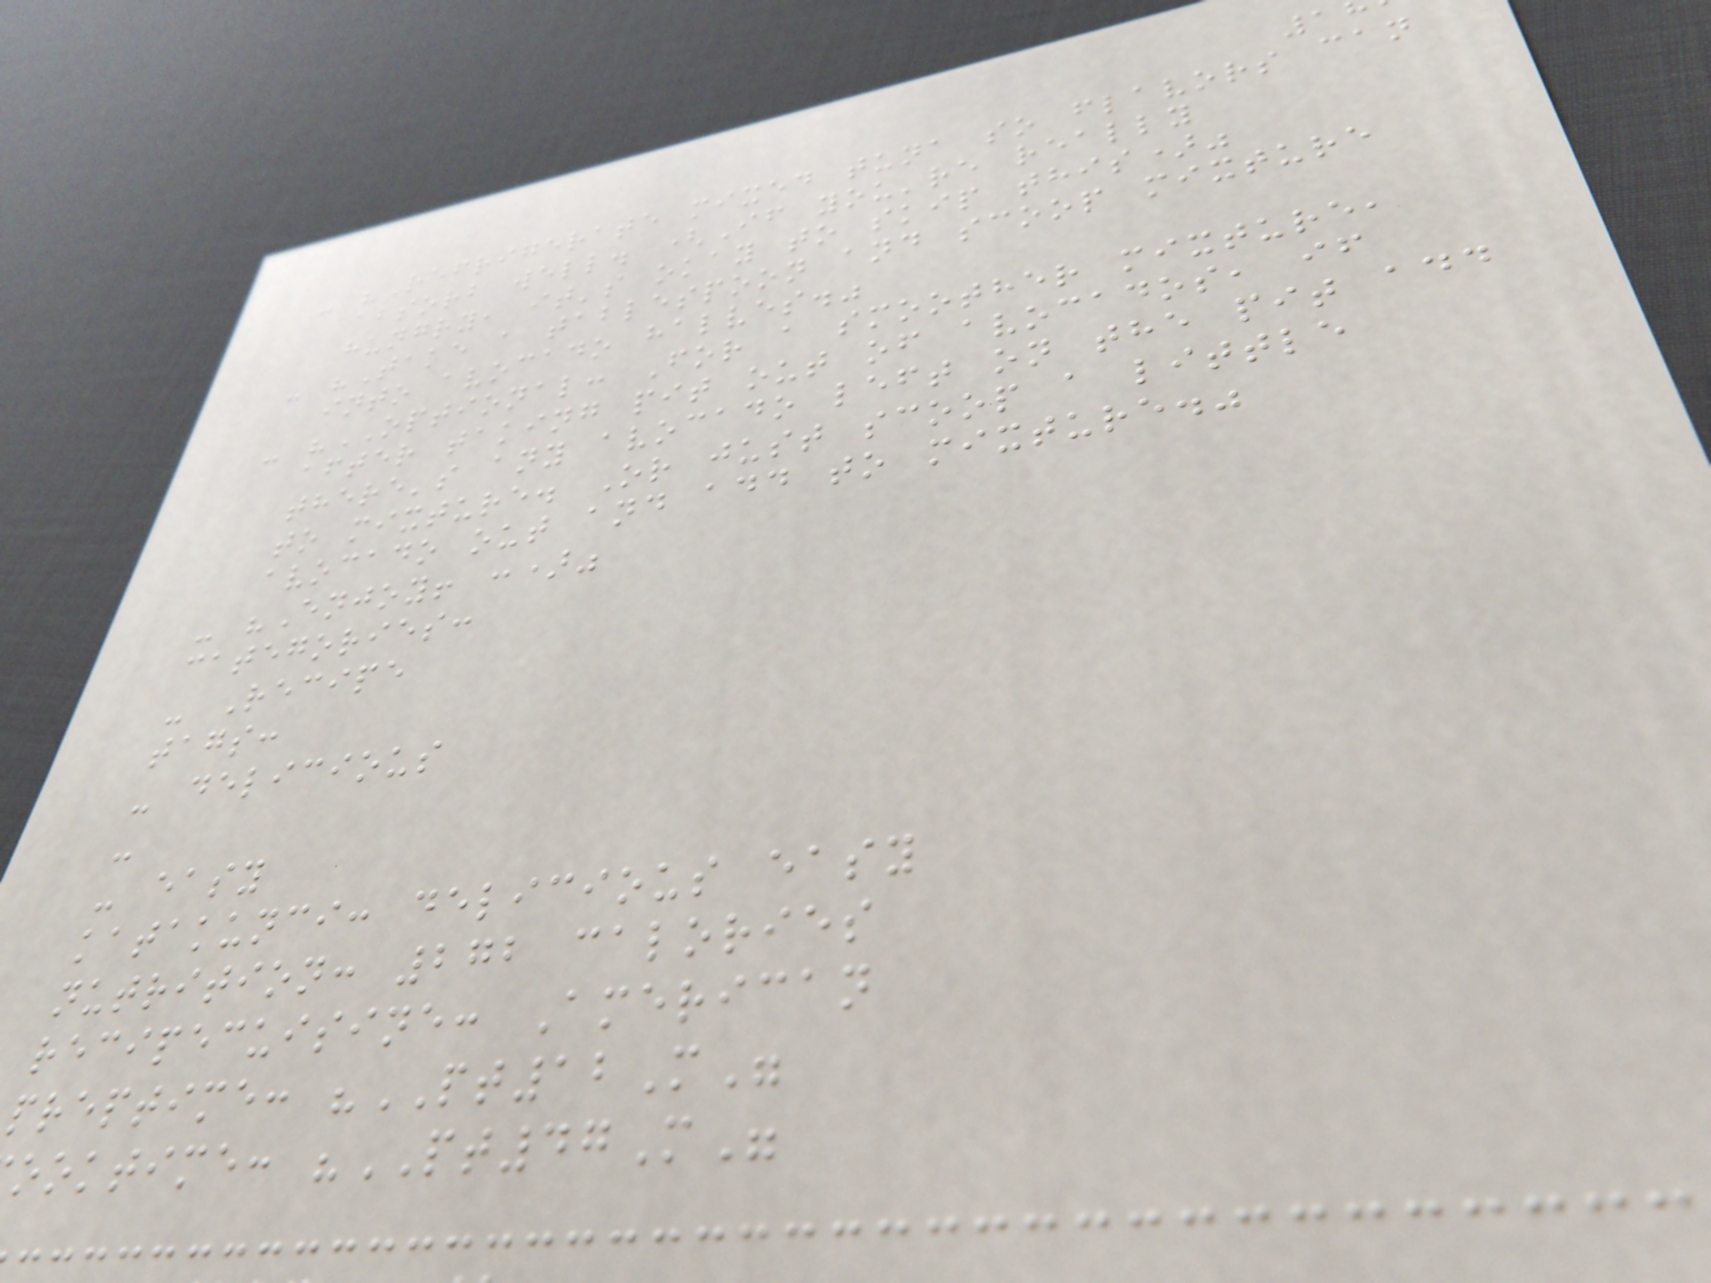- "Refrigerate mixed tuna so flavors can
absorb well. (If you're really
hungry, it's okay to skip this)"
- "Take a tablespoon and scoop mixture
into avocado halves."
- "OPTIONAL: For a smoother mixture,
after taking pit out of avocados, if
there's any avocado left on the pit add
to mixture. Or just scoop a little
avocado out and add to mixture."
- "Enjoy! :)"
categories:
- Recipe
tags:
- delicious
-
- easy
katakunci: delicious easy
nutrition: 272 calories
recipecuisine: American
preptime: "PT12M"
ooktime: "PT47M"
